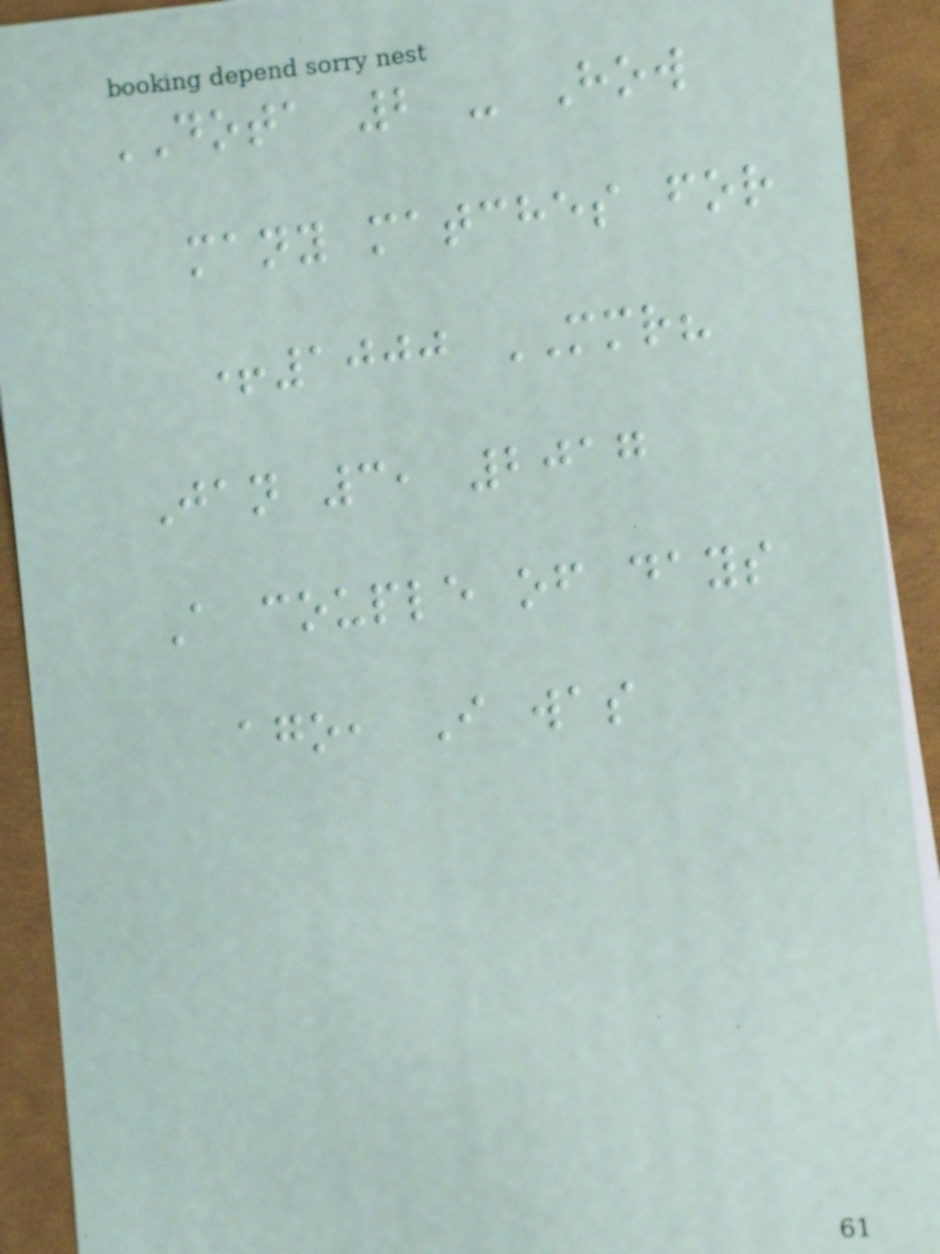DOTA 2 - How
many matches for
+1000 MMR?
Jan 3, 2017
A couple of days
ago, I was
